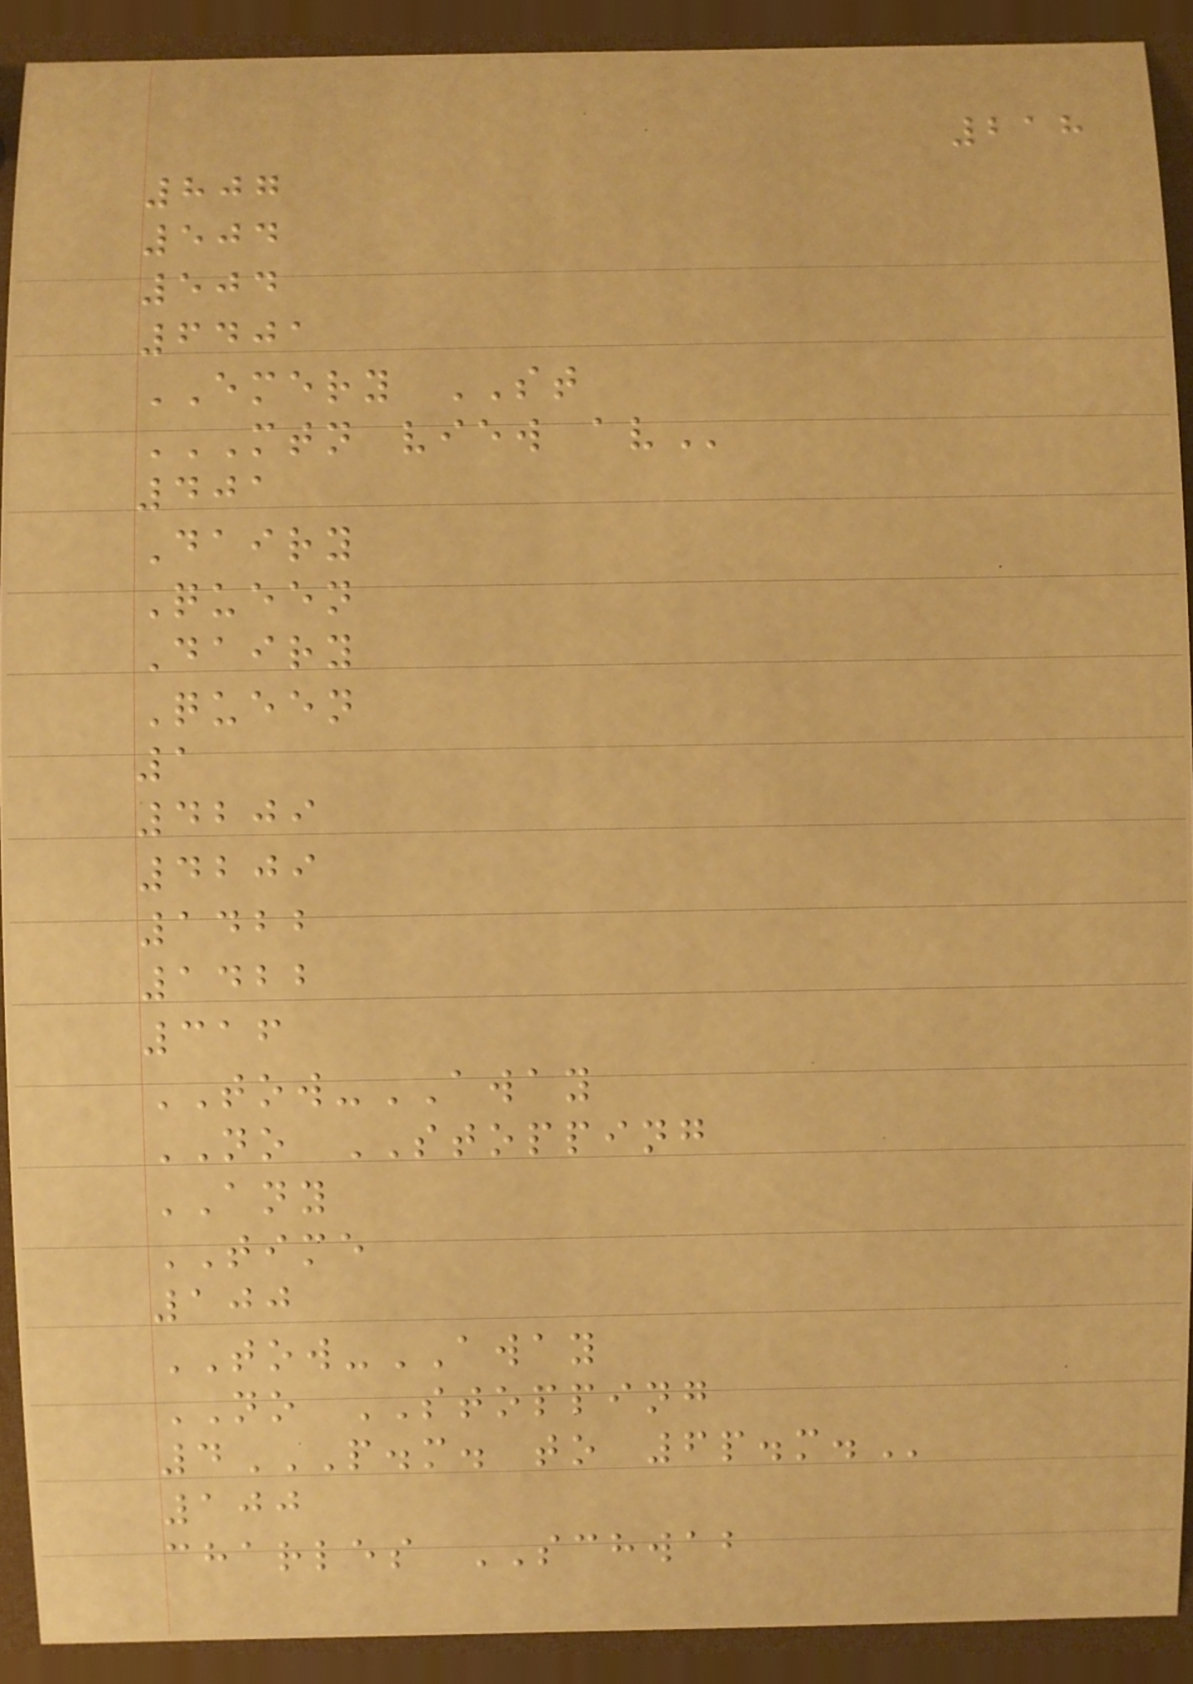218
807
504
504
6401
EMERY ST
MTN VIEW AV
401
Dairy
Queen
Dairy
Queen
1
4209
4209
1422
1422
316
TOW-AWAY
NO STOPPING
ANY
TIME
100
TOW-AWAY
NO STOPPING
4P.M. TO 6P.M.
100
charles SCHWAB
